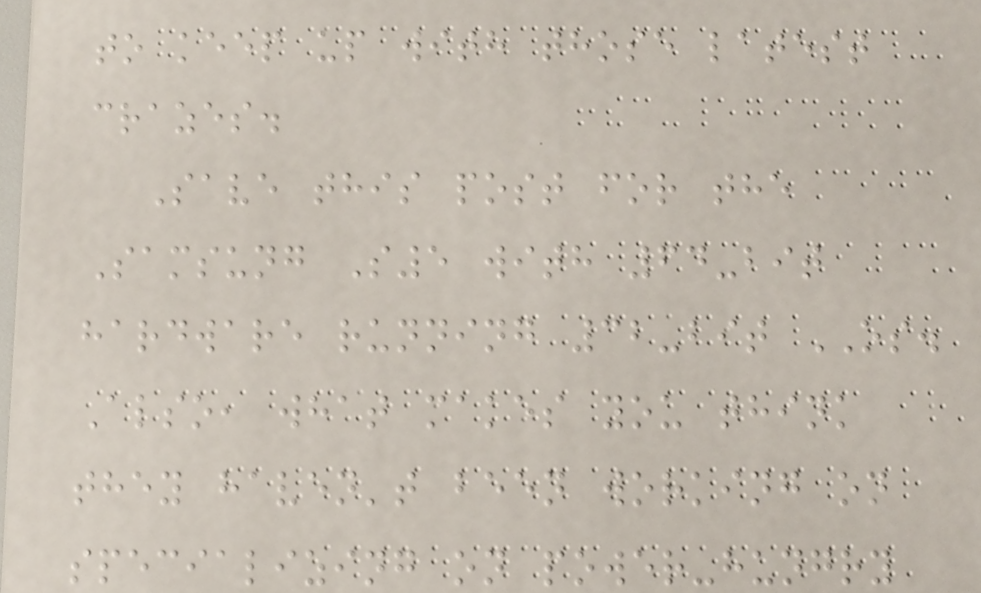to keep up with those latest
crazes.
Save this post for the
Samsung S5 with 64-bit
hardware running 32-bit OS.
Also, what makes you think
they haven't been working on
specializing on power-hungry
